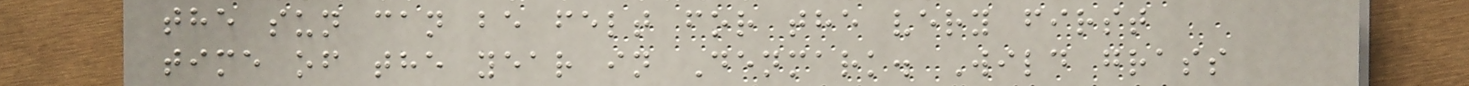the sun can be felt for the very first
time of the year in Denmark. Wild grass
